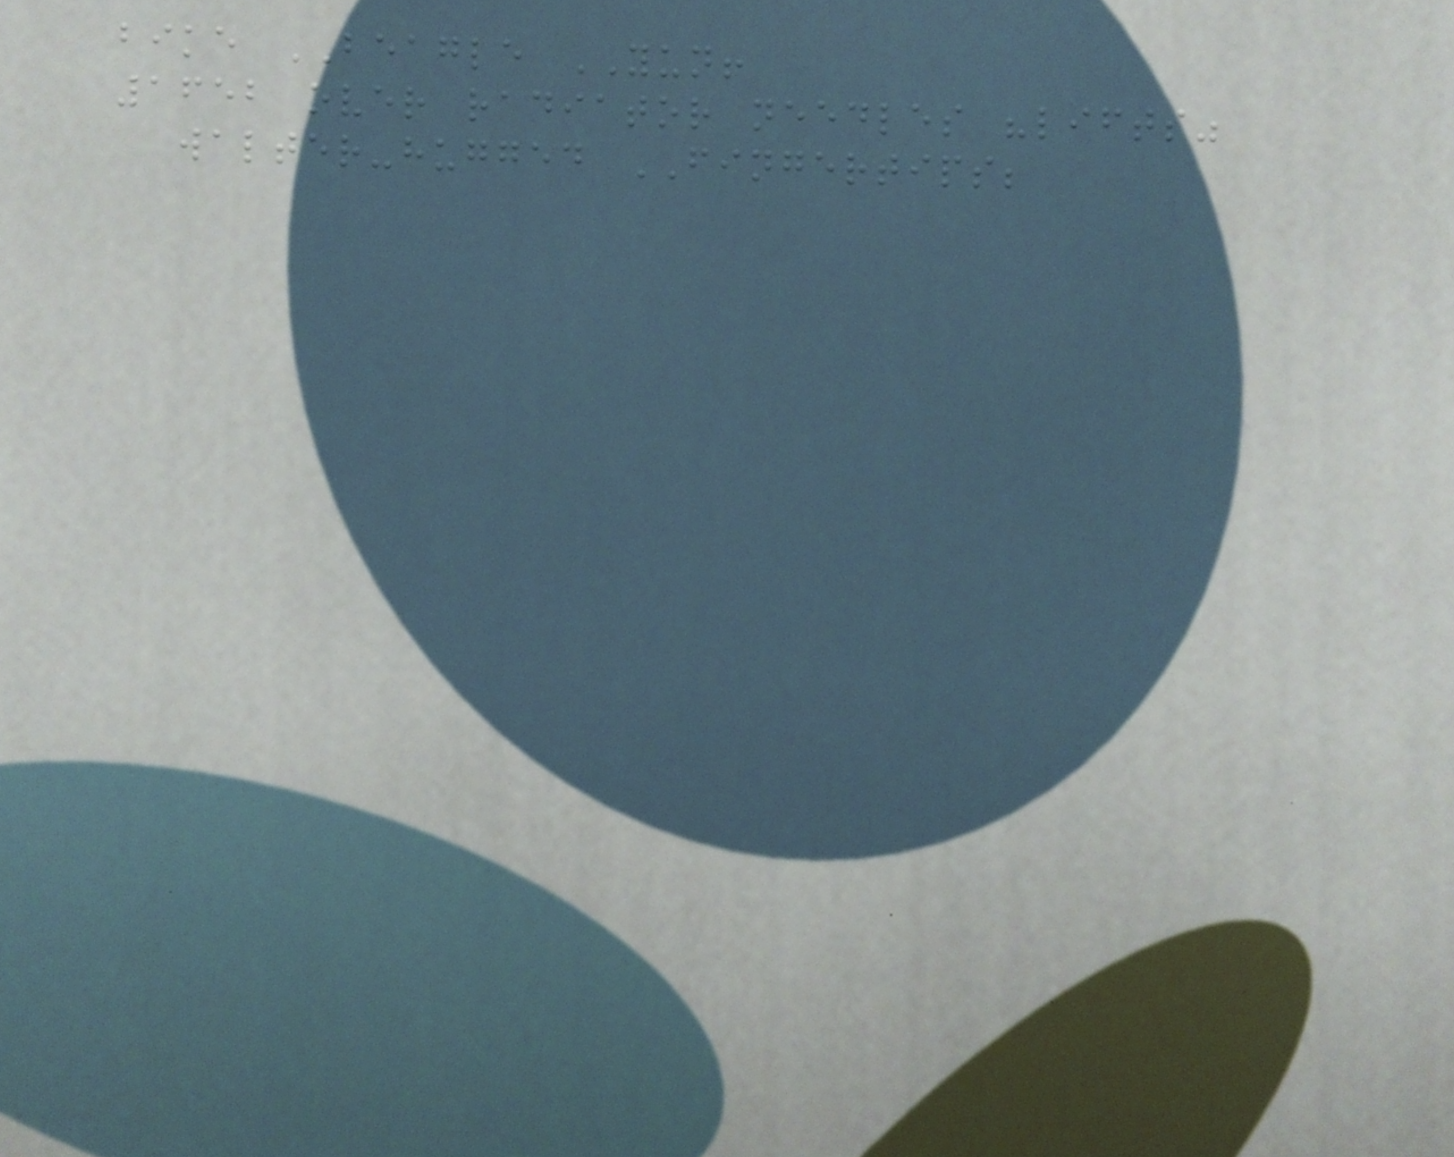bike BEAGLE YUN!
1652 over radiator needles "lifts"
walter-hugged FINGERTIPS;
